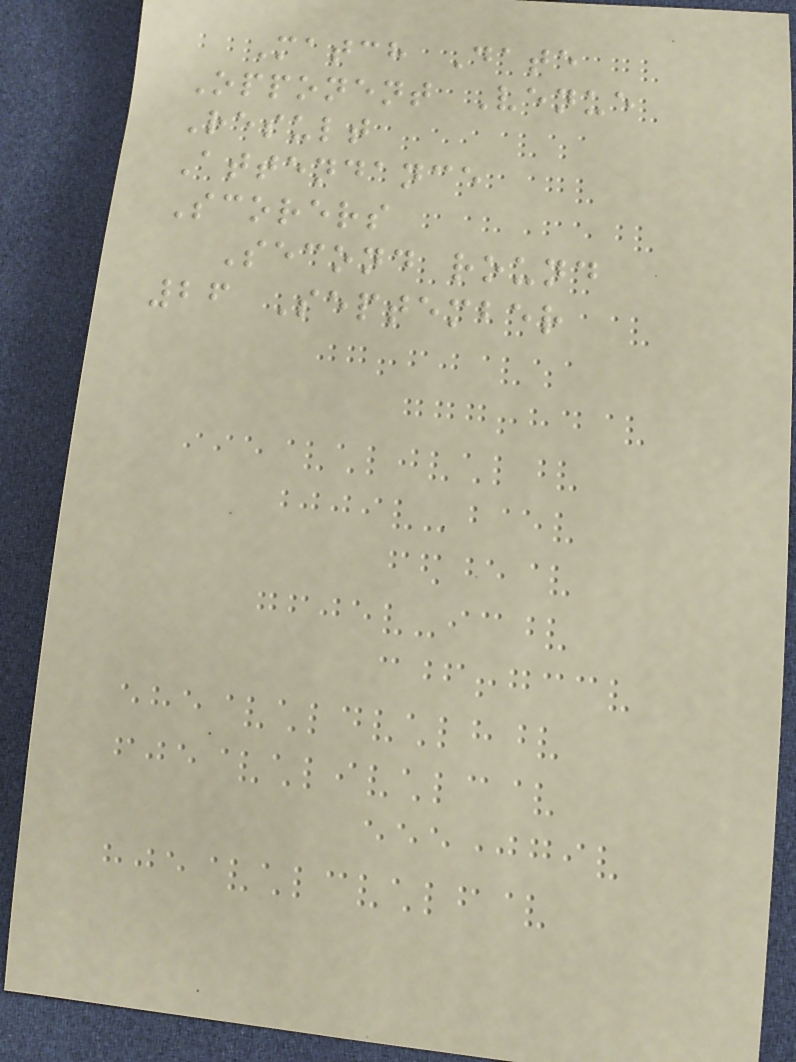Match Date
Opponent Venue
Result
Attendance
Scorers
Second round
26 September
